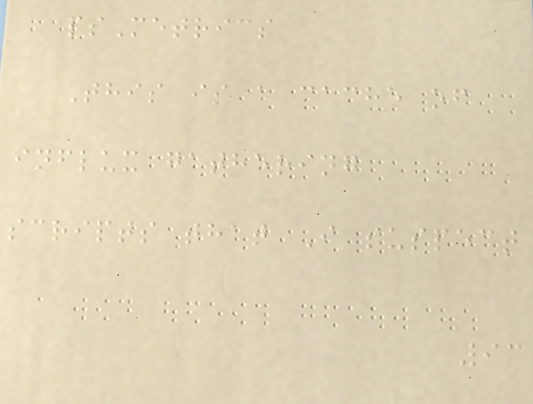psMetrics
This is a cache of
influx gathering
scripts that I suspect
93
